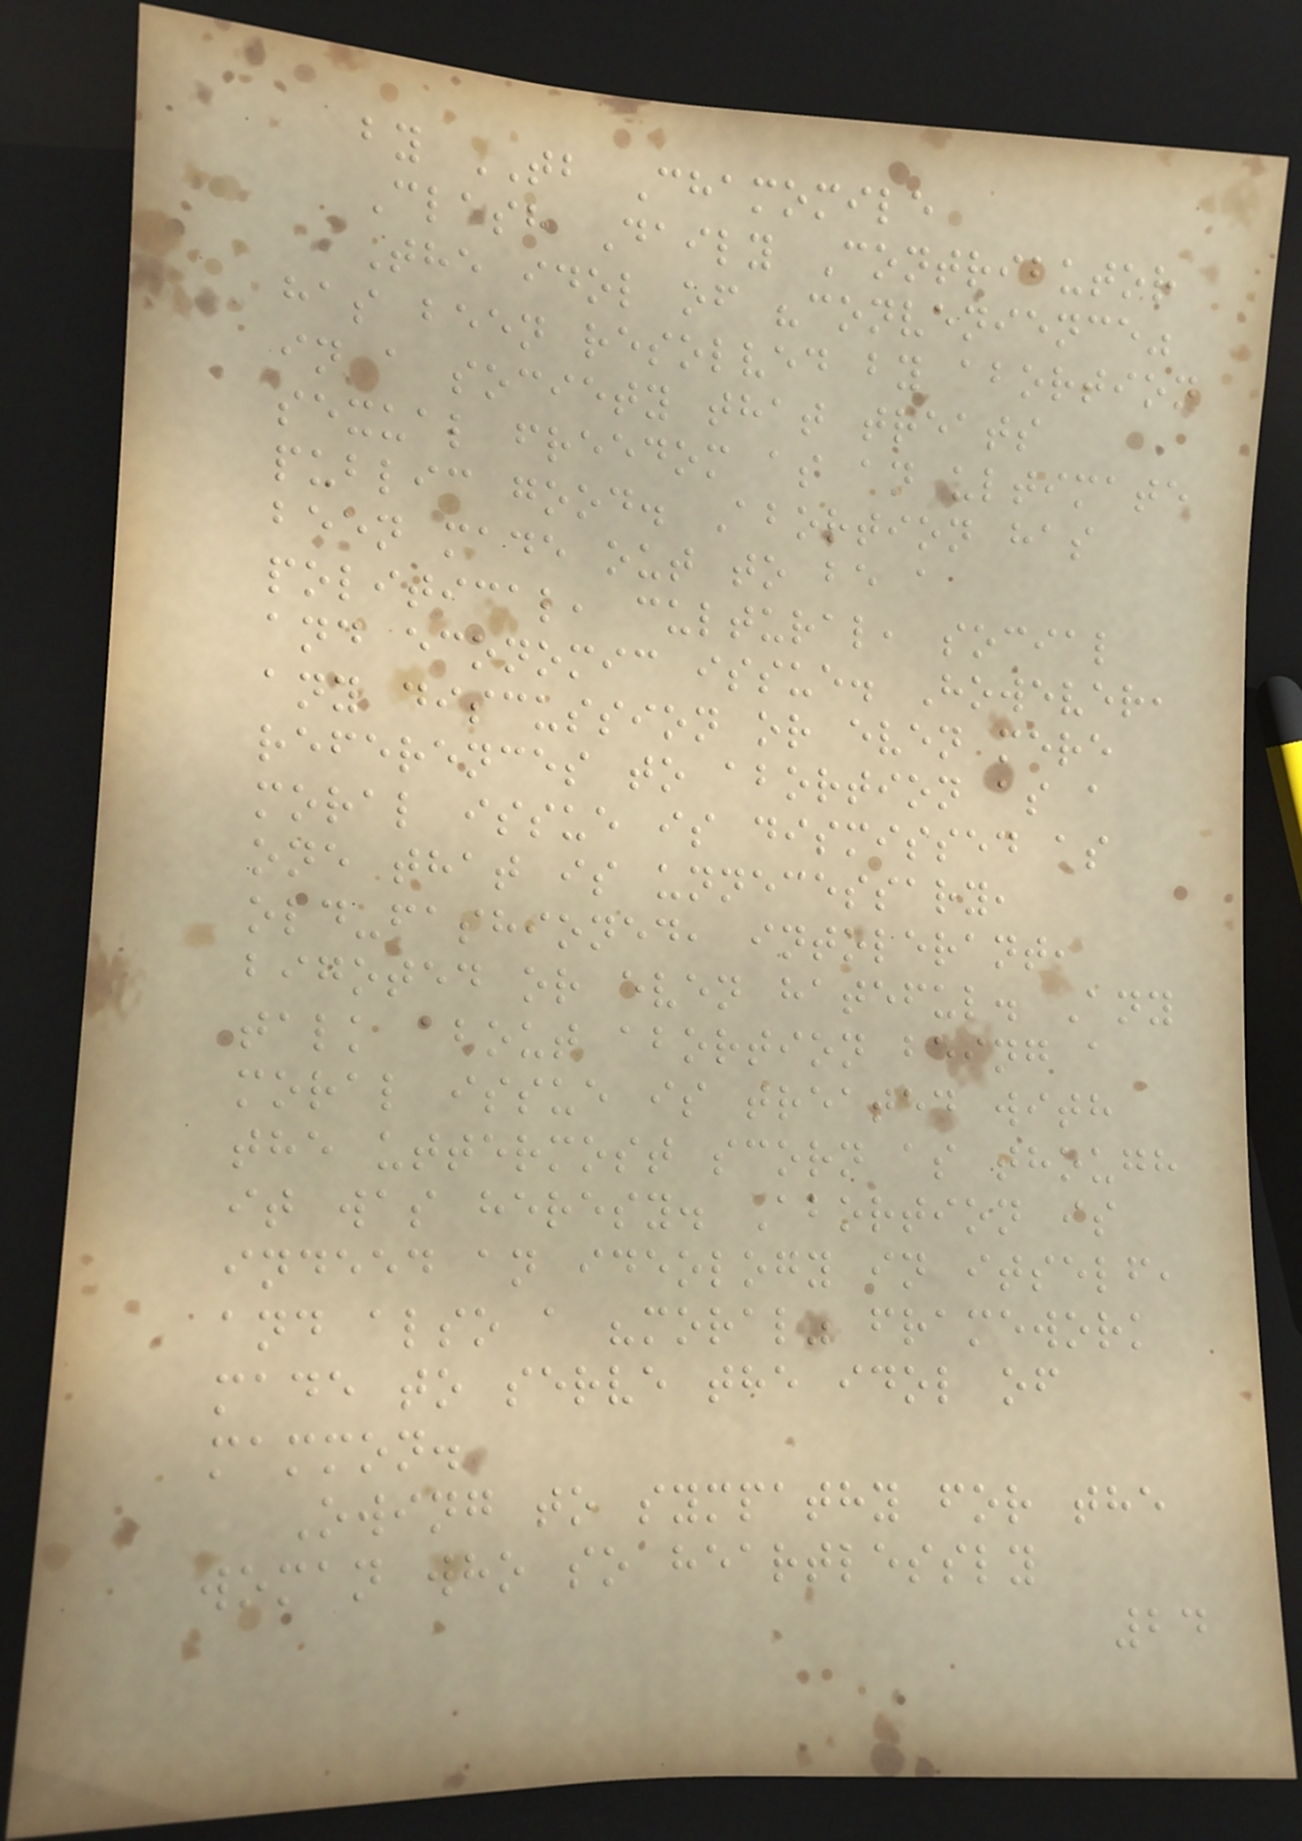by TB Chamomile
Clash Daily Contributor
The idol of "convenience"
has been resolved by abortion
in a society that treats
sexual freedom as an ultimate
public good. Abortion has
been made out to be a
political, cultural, social
and economic issue. However,
any discussion or even mere
references to abortion as a
moral issue is dismissed as
one that is unnecessary,
old-fashioned, intolerant,
bigoted or even hateful. Any
talk about abortion being a
moral issue is treated with
the uttermost scorn as though
it was heresy. Abortion is
indeed an ideology in itself,
and also a "moral" framework
made to serve the idol of
mammon.
Owing to sympathy for the
woman who so heartlessly
24
